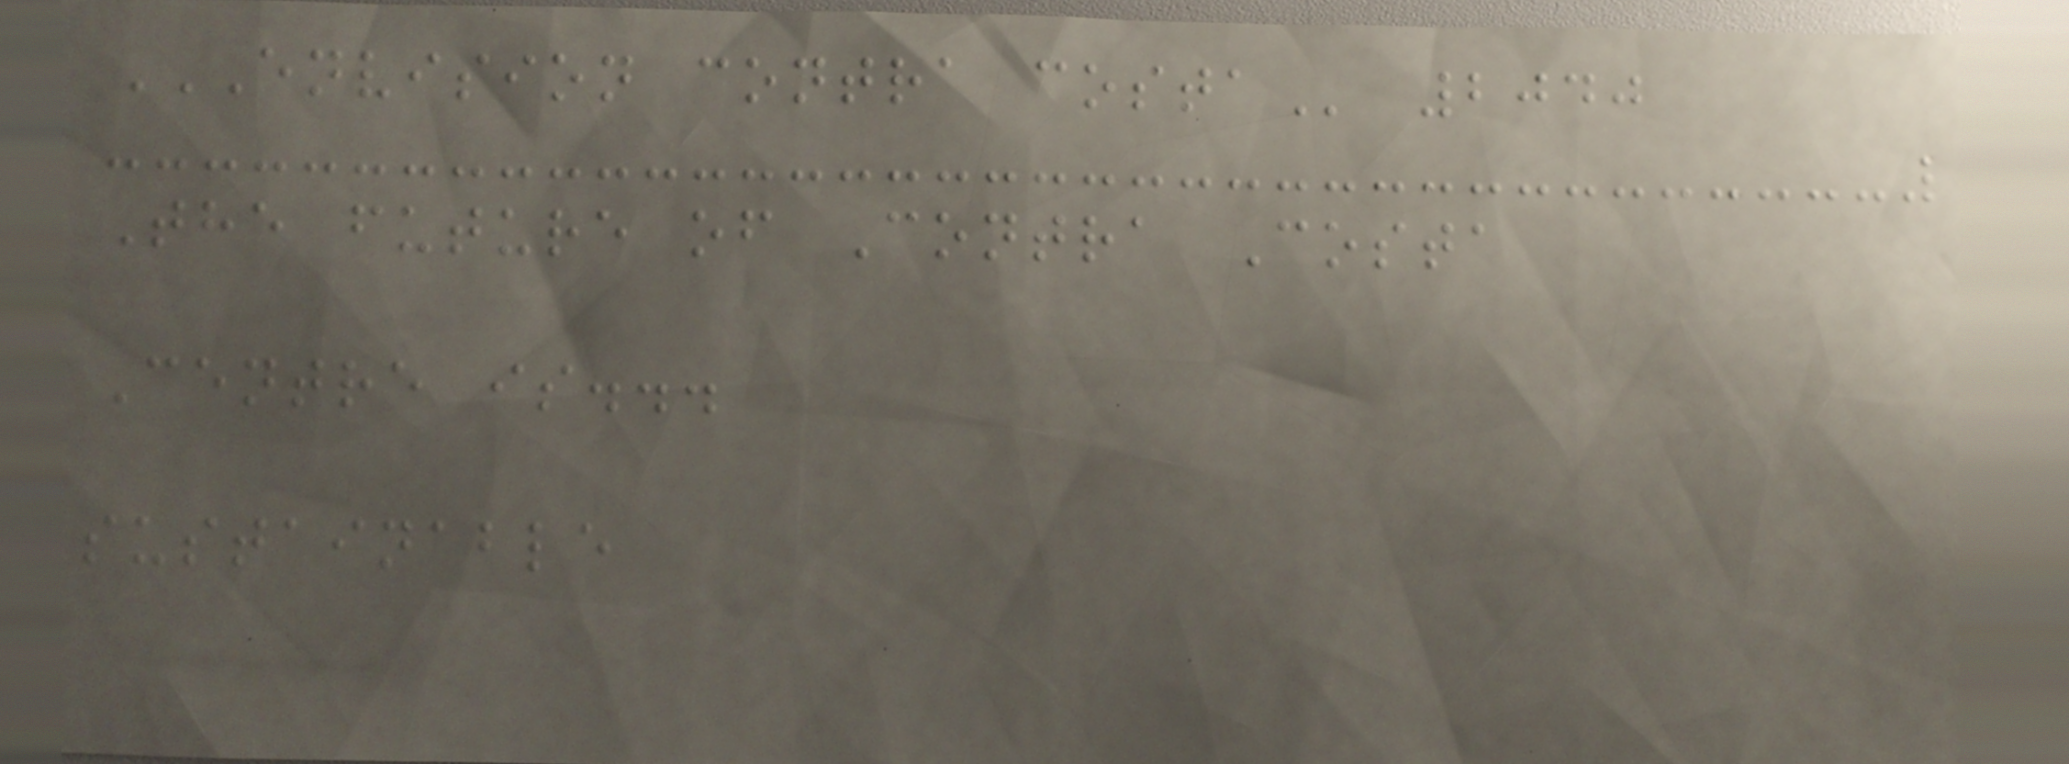ENVISION CONTRA COSTA 2040
The future of Contra Costa
Centre is...
sustainable
